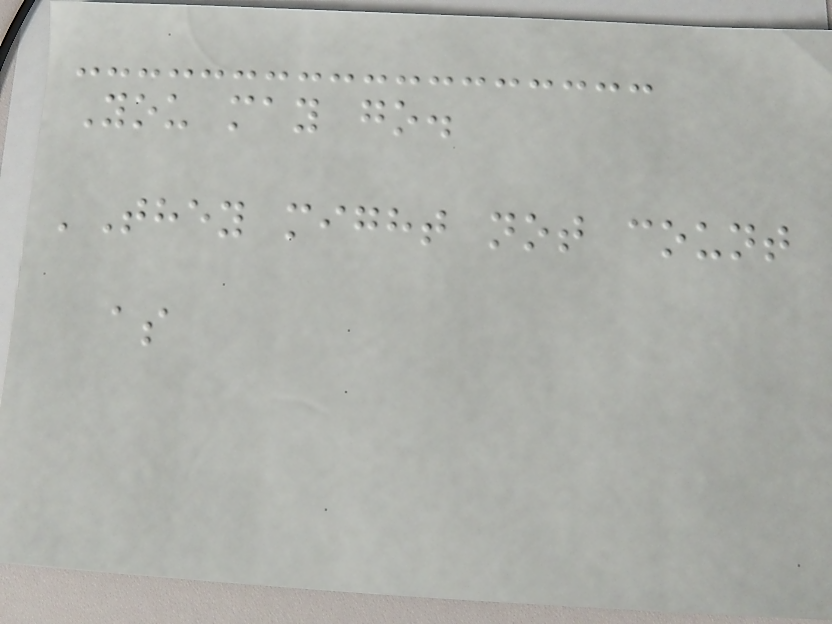You may go.
'They might not count
as
